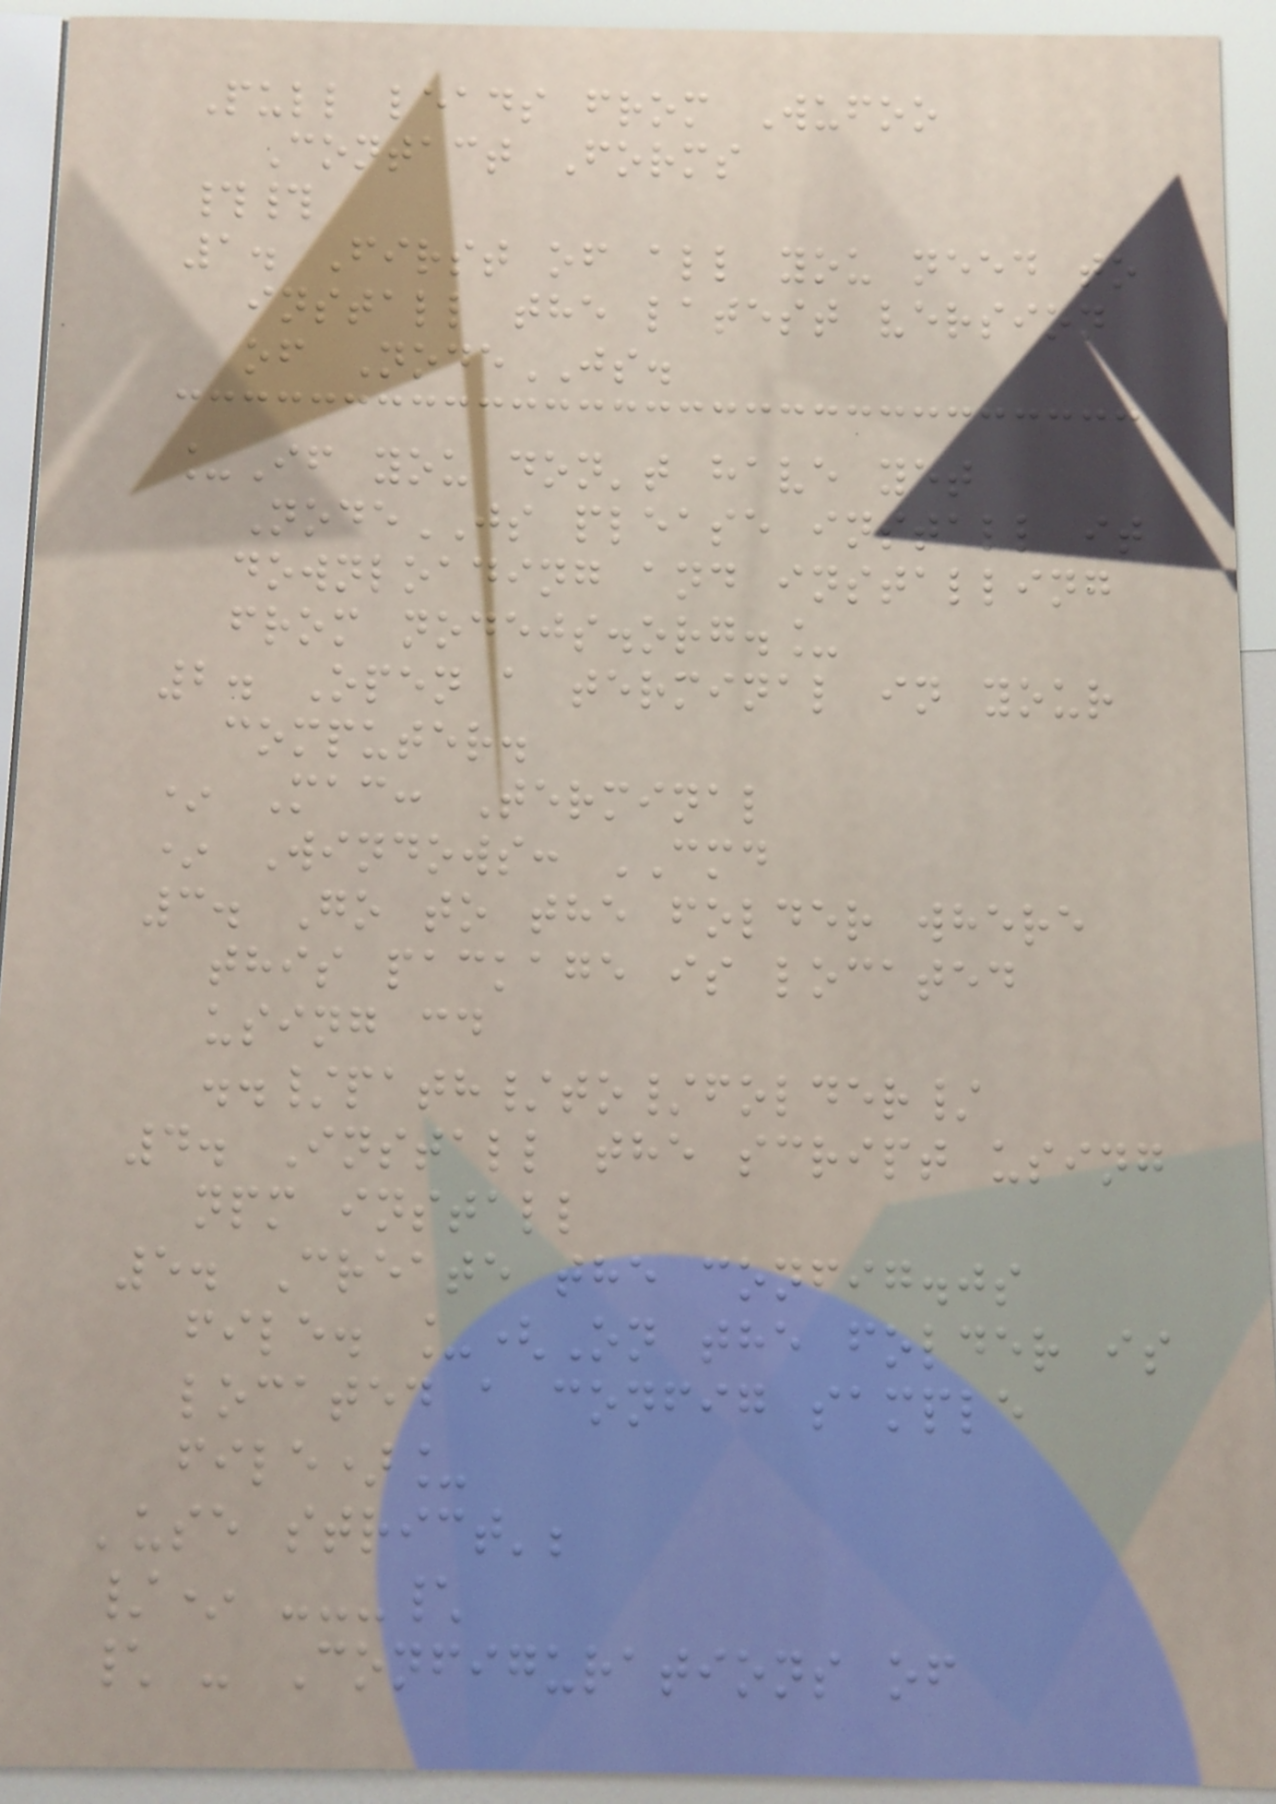Pull leads from Wufoo
Contact Forms
##
1. First of all you need to
install the latest version
of NodeJS.
_If you don't have yet
NodeJS please install it
downloading and installing
from nodejs.org._
2. Open a terminal in your
computer.
* Mac: Terminal
* Windows: CMD
3. Go to the folder where
this package is located
using cd
../path/to/folder/
4. Install the script using
npm install
5. Create the config.js
file. _(On the folder is
located a config sample
file)_
'use strict';
/* ---\
\ - Configurations of
